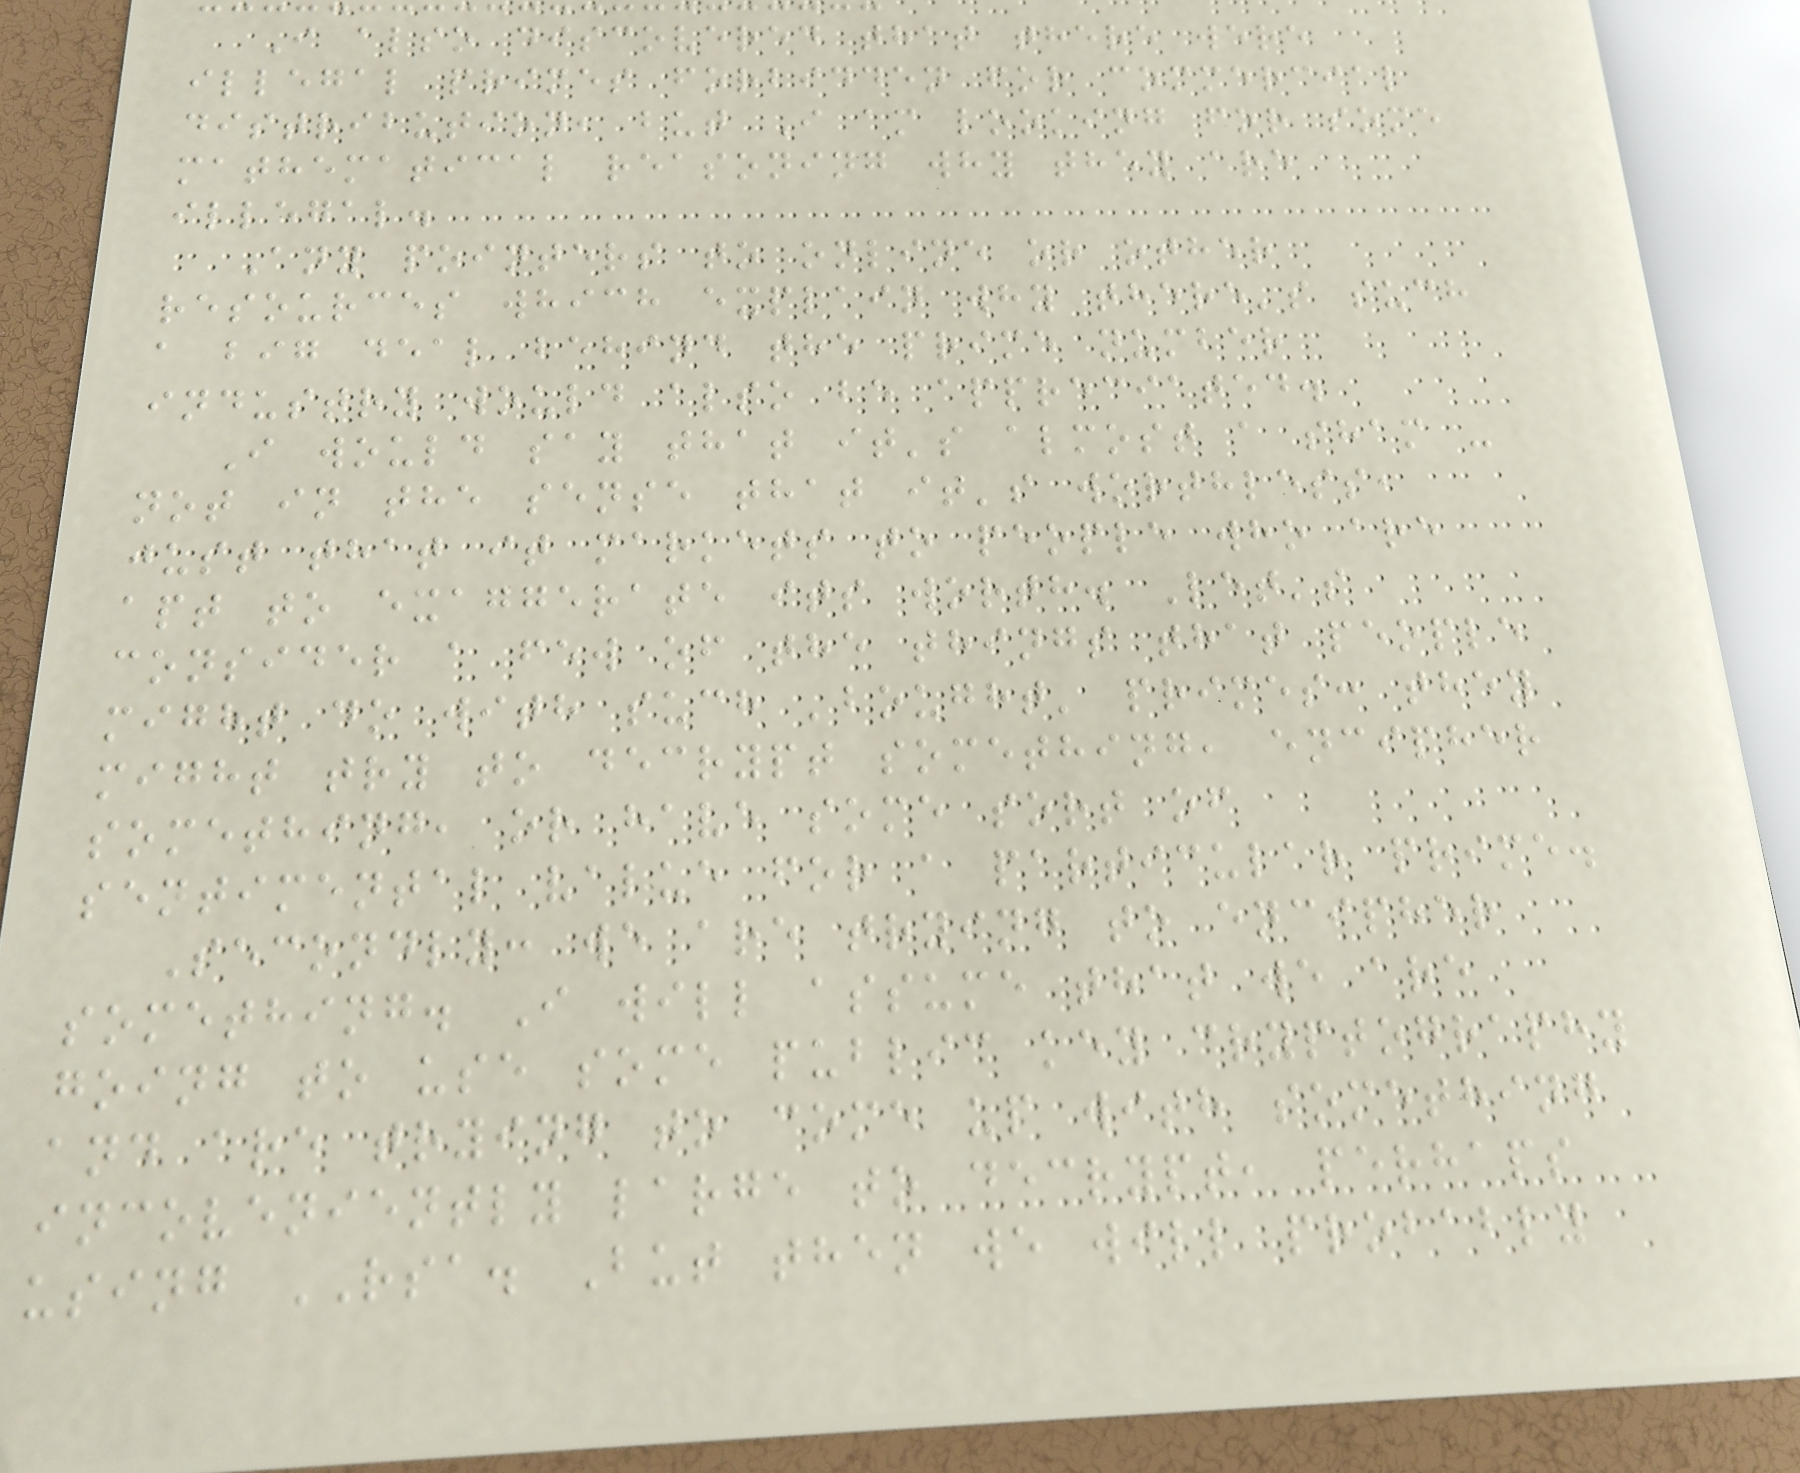I also discovered that there were
illegal primes forbidden for commercial
distribution, but I am looking for some
mathematical reasoning why they are
illegal.
Any pointers to online or other
resources which explain why there's such
a big deal behind the prime number
industry would also be appreciated.
I would say that it's almost a sham -
not in the sense that it's worthless,
just that it markets to people who are
apt to exaggerate its worth. Let's
consider a few of the things that people
might do with such 'bought' primes: they
might try to decrypt something, encipher
something, or have some sort of
sentimental value for a particular prime.
Secondly: we are trying to encipher
something. I will assume that we are
going to use some public key cryptography
and are trying to come up with something
incoveniently large to decrypt, perhaps
using RSA. But then we will probably
